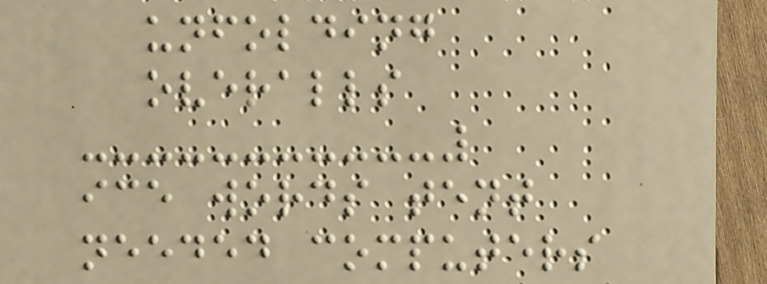unfolding
overalls
ice words tent
needed computers
